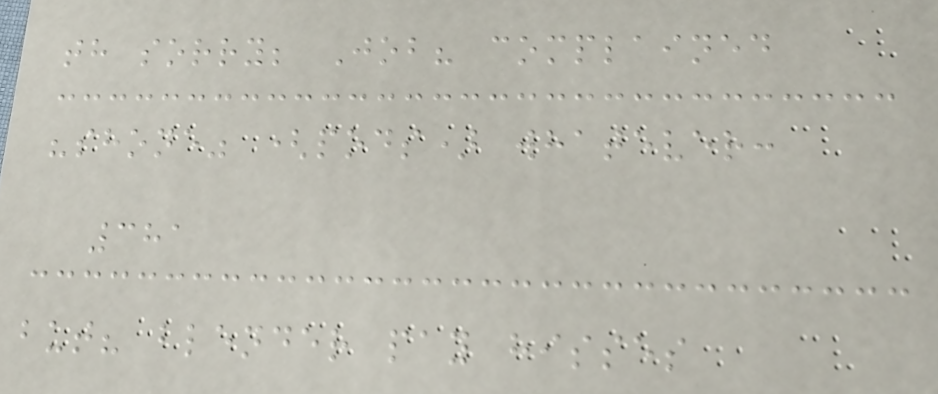th sorry; Job? complained
"shone" (pods) whatever:
381
but? blender pay hisses
